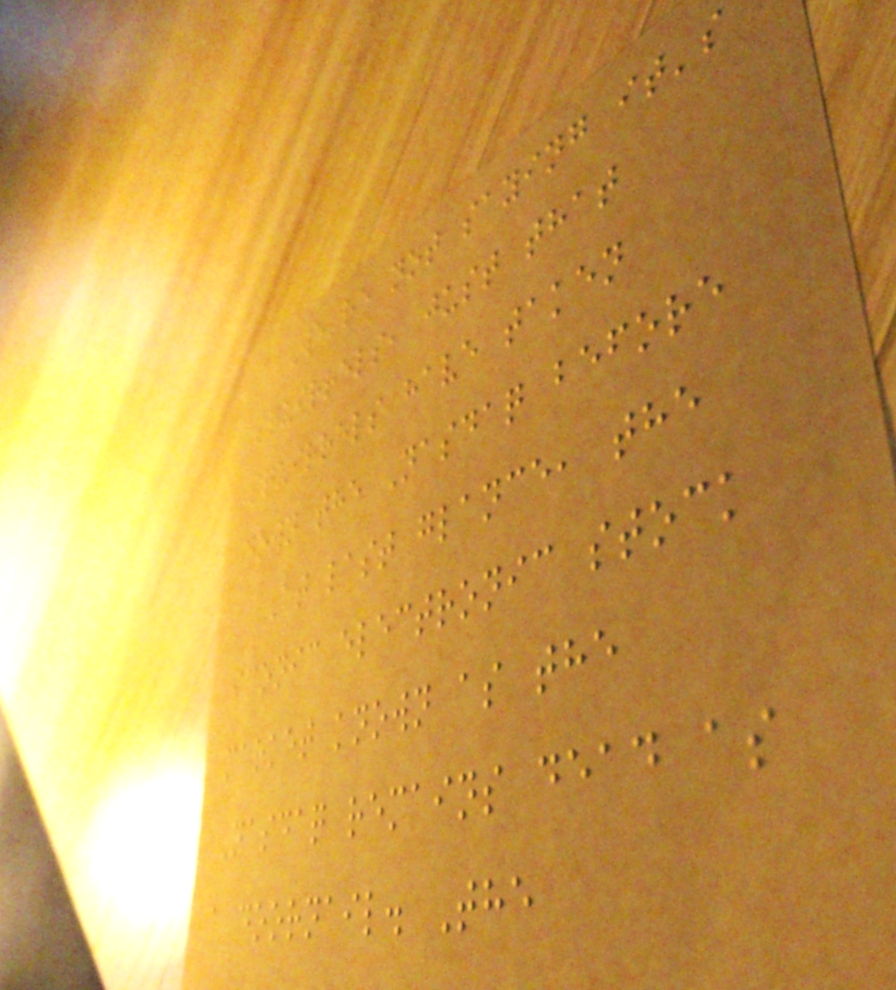We're not saying it's
squirrels, just that
squirrels have taken
down the Nasdaq before
At last glance, the
iconic electronic stock
market known as the
Nasdaq remains dead as
a doornail. The
